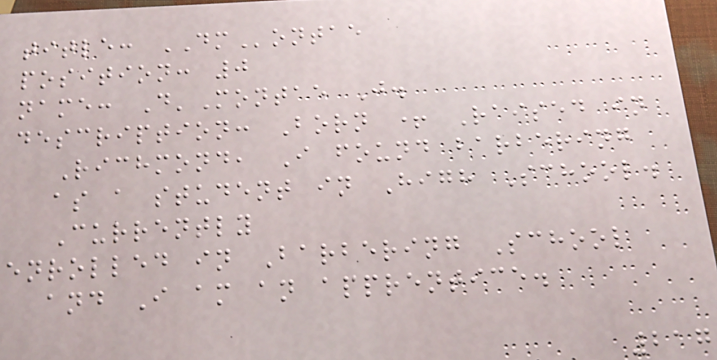title: DMontae
position: 0
name: D'Montae J.
description: Born + Raised in
Richmond, I found barbering
as a student in High School.
Currently
enrolled in Barbering School
and I am an apprentice.
217
